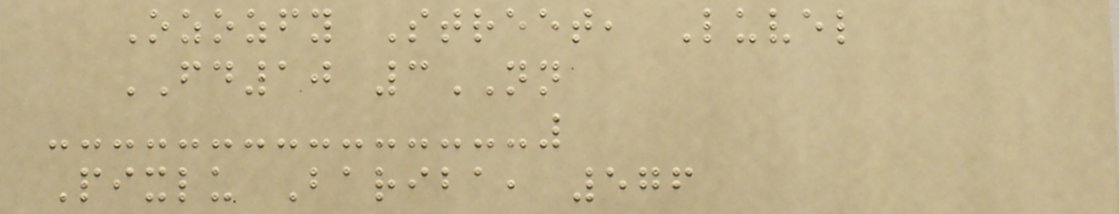Ozozfy Street, Luvel
FD10 3NN
Pixlu Bariba, 576
